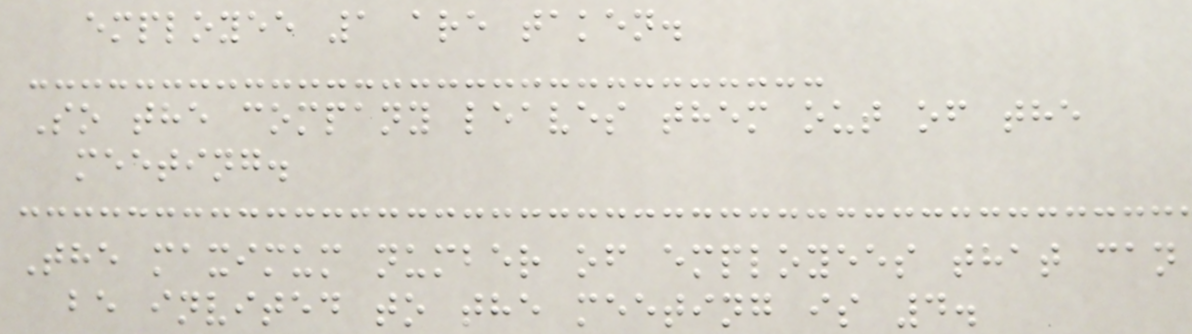employee 1 are taken.
So the company leaves them out of the
meeting.
The maximum number of employees that can
be invited to the meeting is 4.
